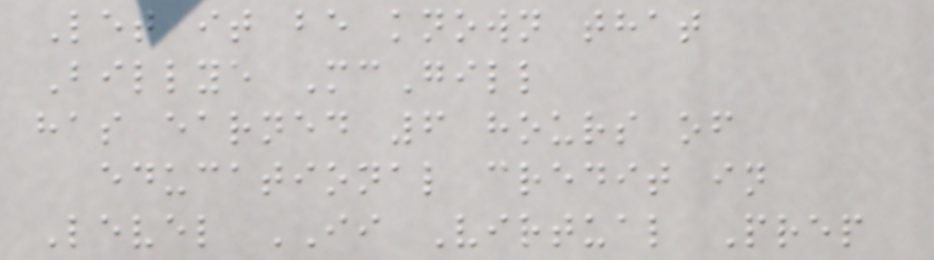Let it be known that
Billye McGill
has earned 6 hours of
educational credit in
Level II Virtual Prep
